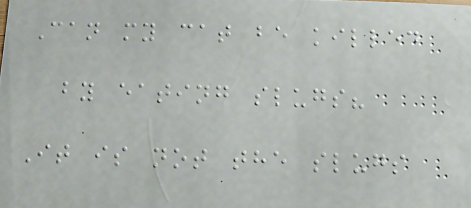Can my cat be killed
by eating slugs?
It is not the slugs
